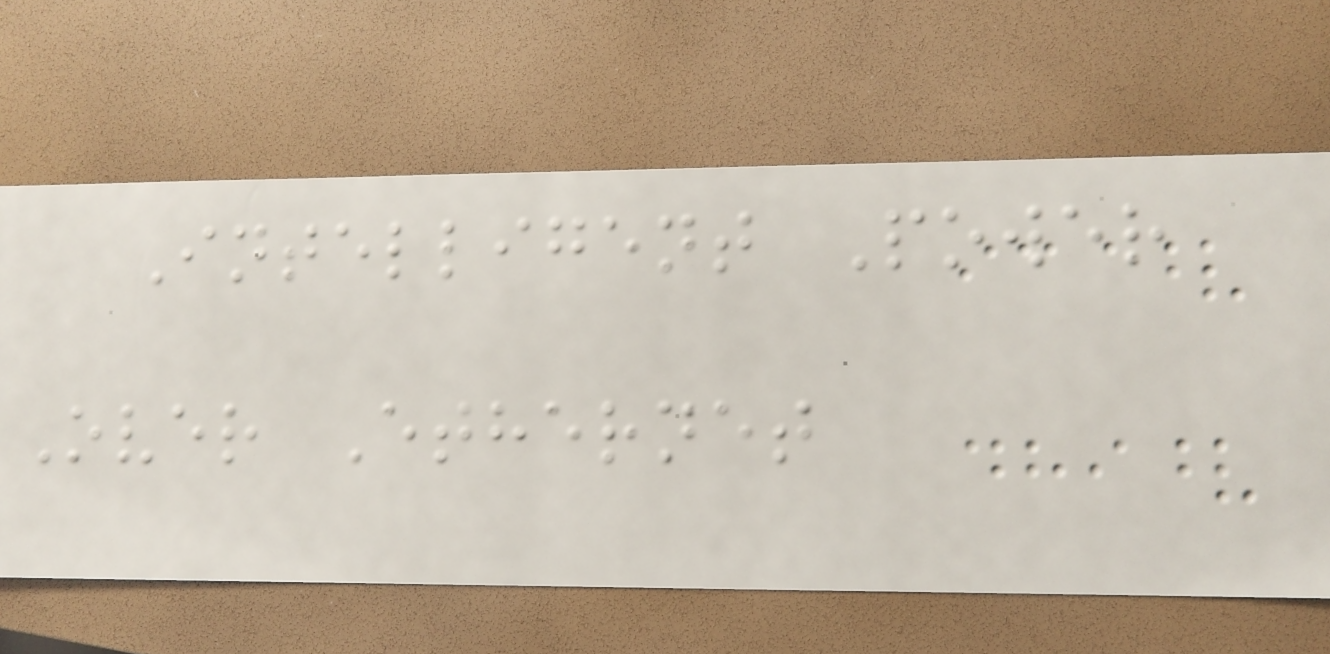Intelligent Power
Over Ethernet
